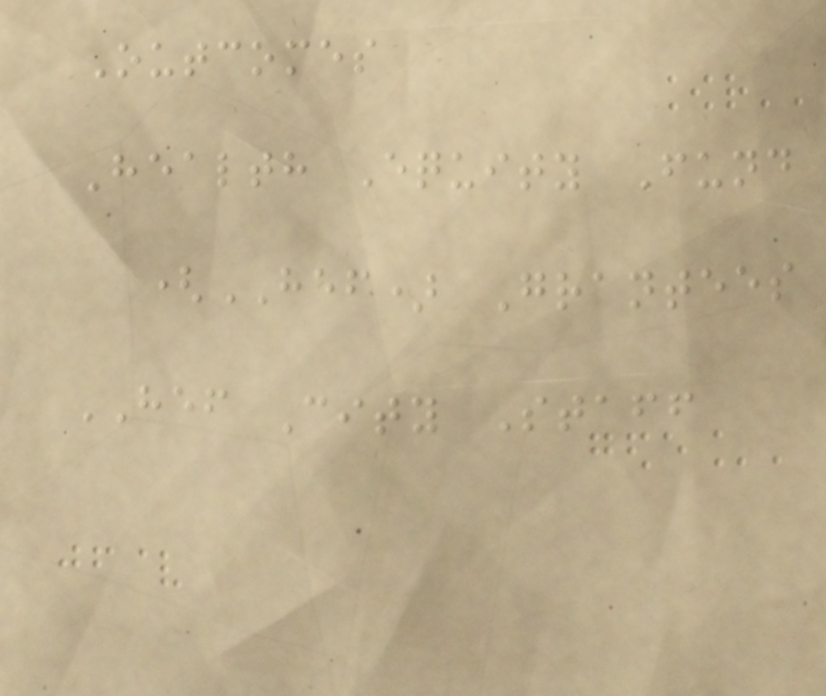Outcomes
Health Equity Fund
(HEF) Grantees
HEF City Staff
